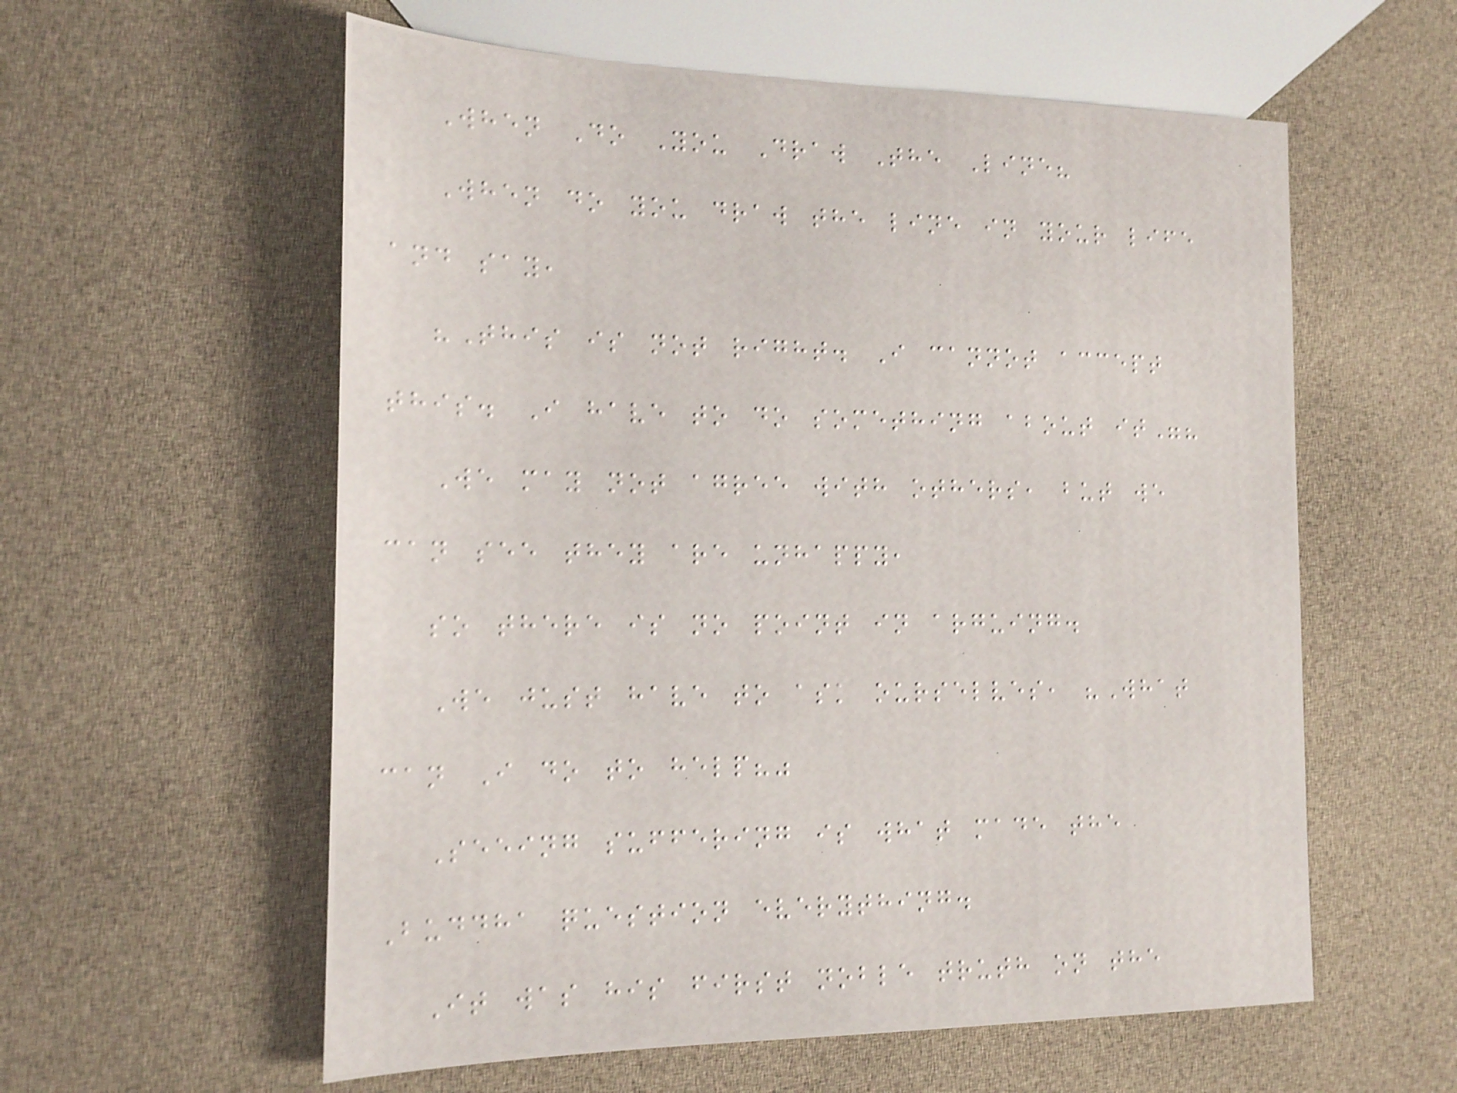When Do You Draw The Line?
When do you draw the line in your life
and say,
"This is not right. I cannot accept
this. I have to do something about it"?
We may not agree with others, but we
can see they are unhappy,
so there is no point in arguing.
We just have to ask ourselves, "What
can I do to help?"
Seeing suffering is what made the
Buddha question everything.
It was his first noble truth on the
